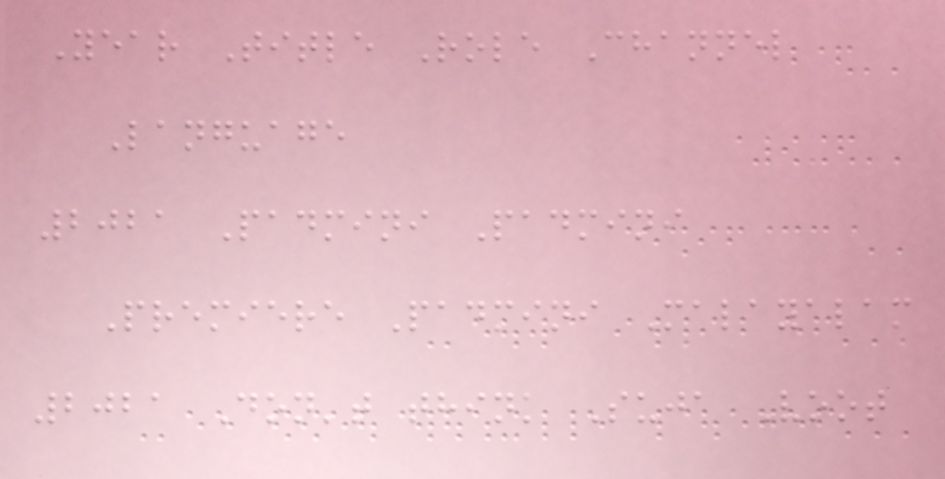Year Title Role Channel
Language
2021 Padmini Padmini
Premiere Padmini Malayalam
2021 Don't think Suja Voot
